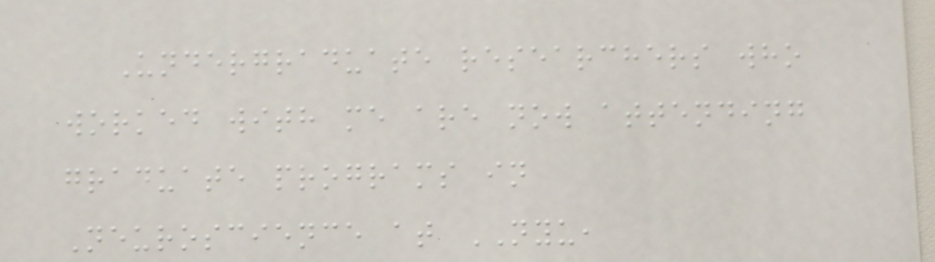Undergraduate researchers who
worked with me are now attending
graduate programs in
Neuroscience at NYU,
